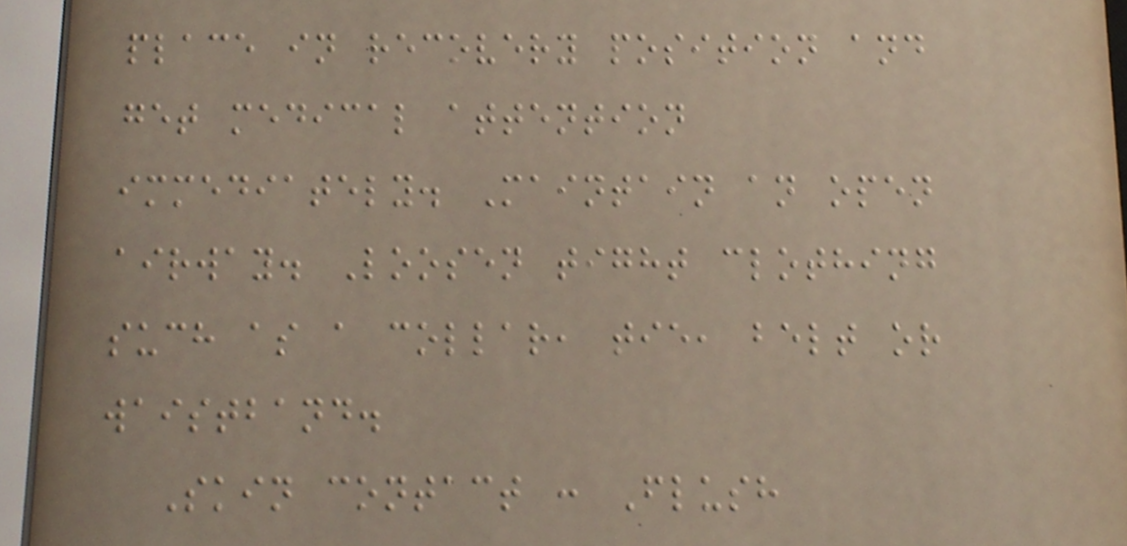place in recovery position and
get medical attention
immediately. Maintain an open
airway. Loosen tight clothing
such as a collar, tie, belt or
waistband.
Skin contact : Flush
